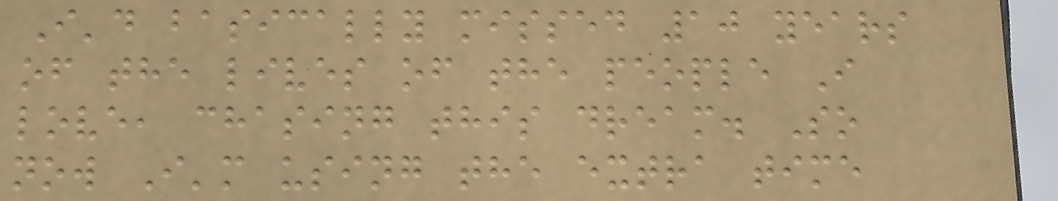I'd basically missed 10 years
of the lives of the people I
love, chasing this dream. So
now I'm using the extra time
